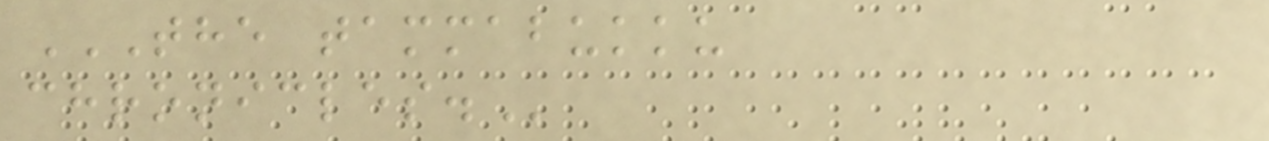THE TAMMABUKKU
CHRONICLES.
